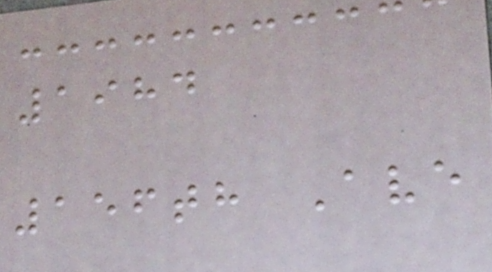1984
156th Ave
